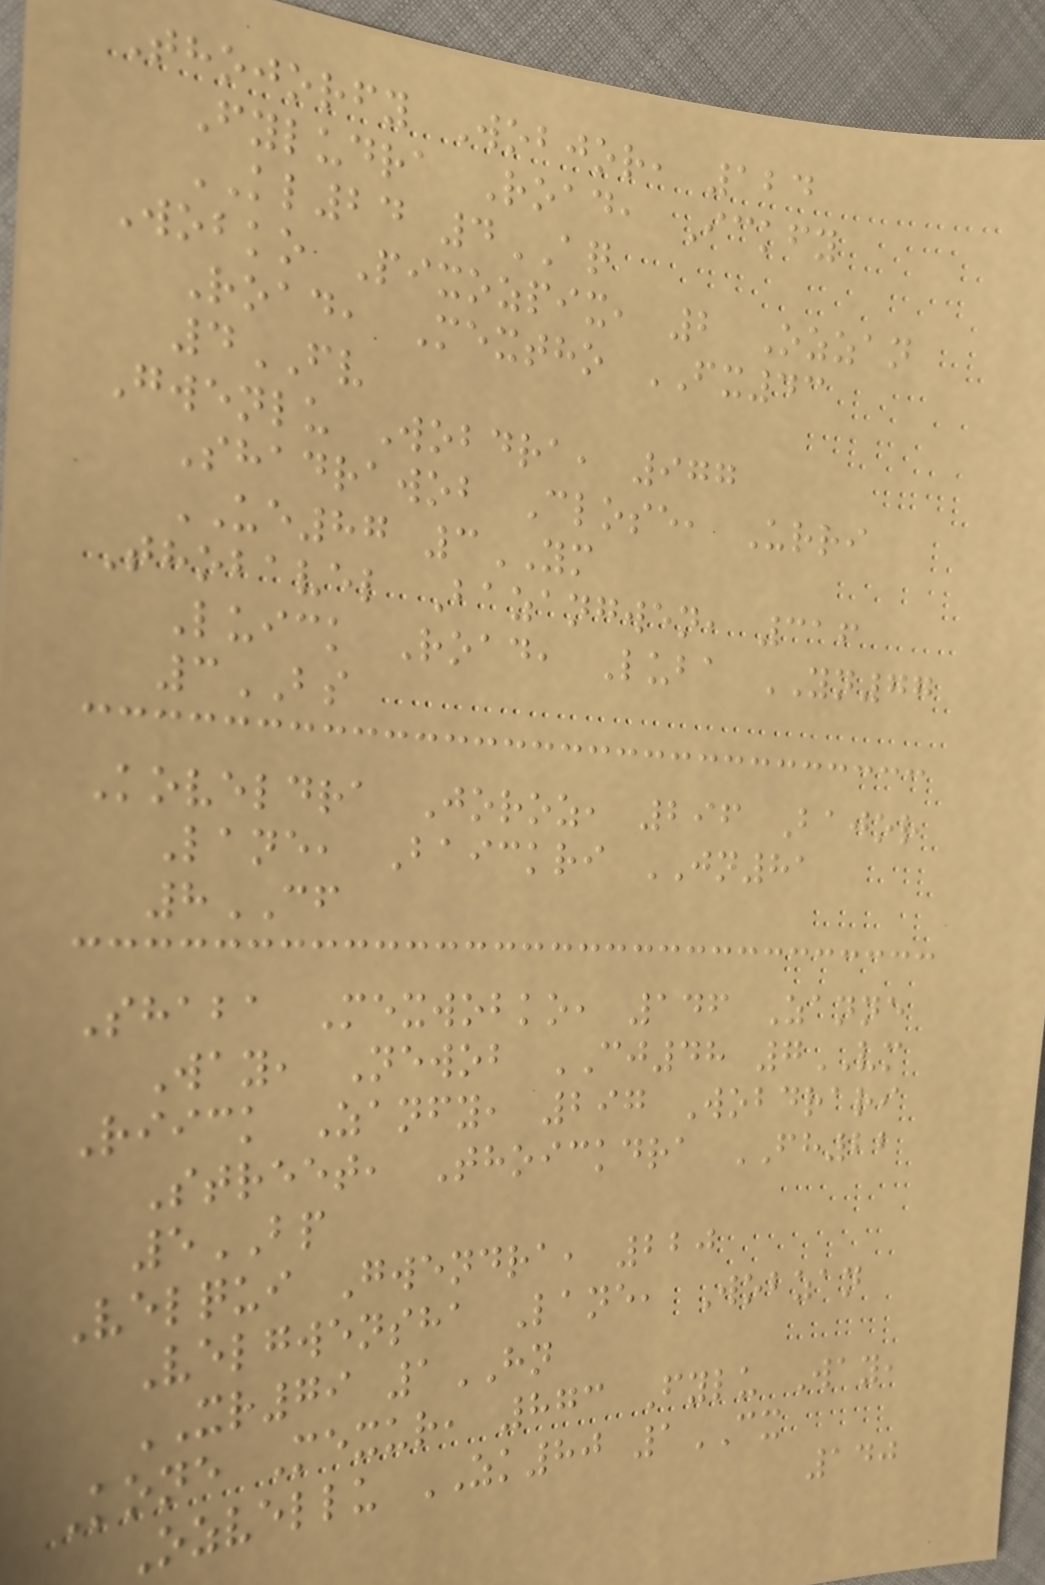Thojorfy Wobjor, 124
Fyludra Road, Ickfy
KL24 4AQ
Wobko Pixozpix, 2 Ozzan
Road, Mextho FX43
4FV
Gwenlu Wobdra, 977
Shadrawob Close, Urri
UE87 3YM
Thobavel Bazangwen, 316
Luick Road, Luba YN77
3BS
Koveldra Joroz, 296 Bajor
Lane, Baickri JN81
8CF
Shaba Mexwobko, 146 Zanne
Way, Newob CJ48 7VM
Riick Zanfy, 297 Wobdrari
Street, Thoickdra FH22
5BP
Velqui Gwendra, 220
Velgwensha Lane, Wobzan
XR79 1HN
Kone Mexur, 873 Fylu Way,
Ozvellu ZK80 1CX
140
